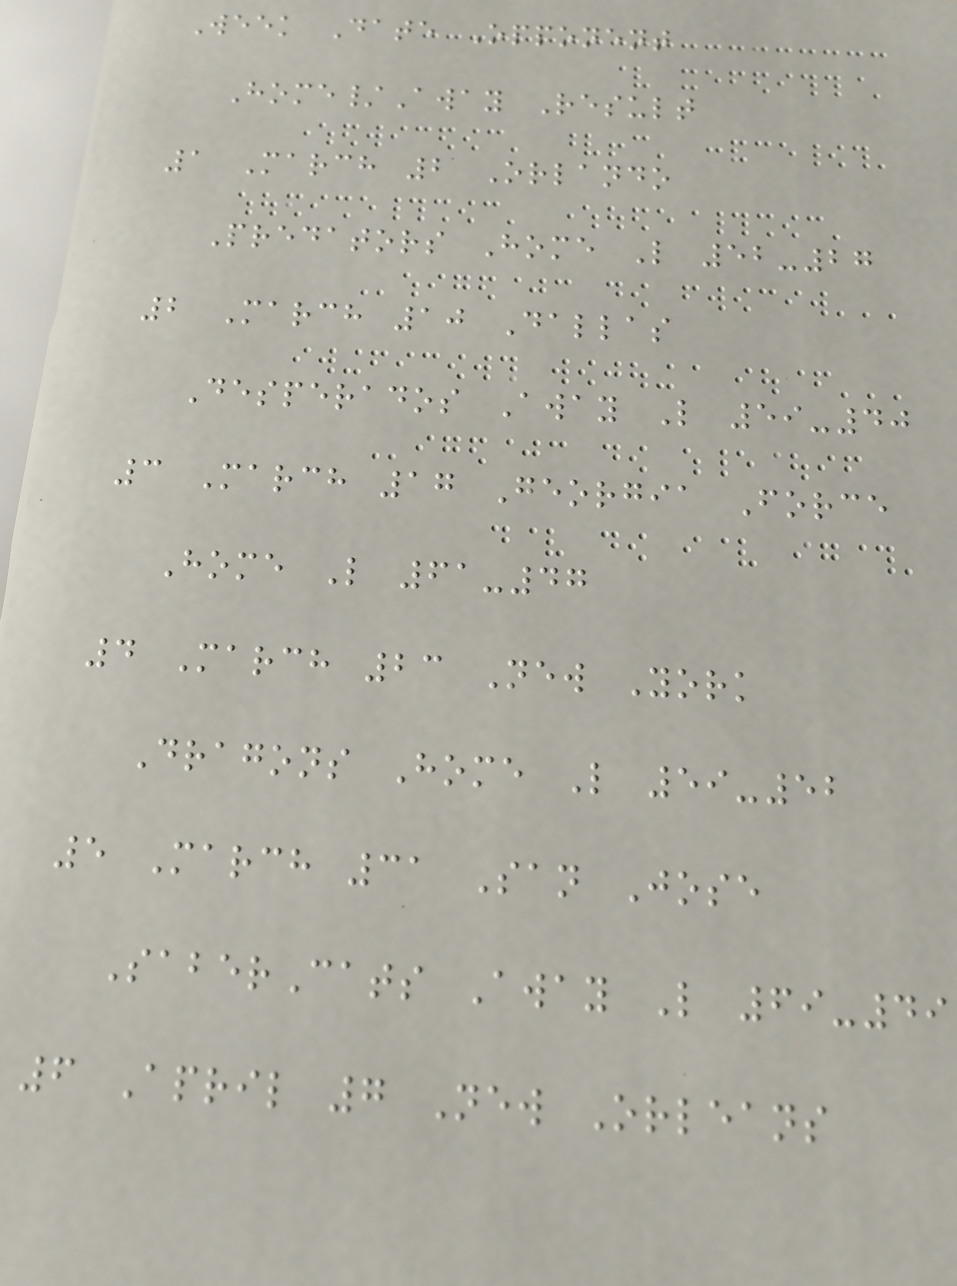Week Date Opponent
Home/Away Result
1 March 2 Orlando
Predators Home L 52-27
2 March 10 Dallas
Desperados Away L 59-40
3 March 17 Georgia Force
Home L 61-47
4 March 23 New York
Dragons Home L 59-52
5 March 31 San Jose
SaberCats Away L 69-49
6 April 7 New Orleans
